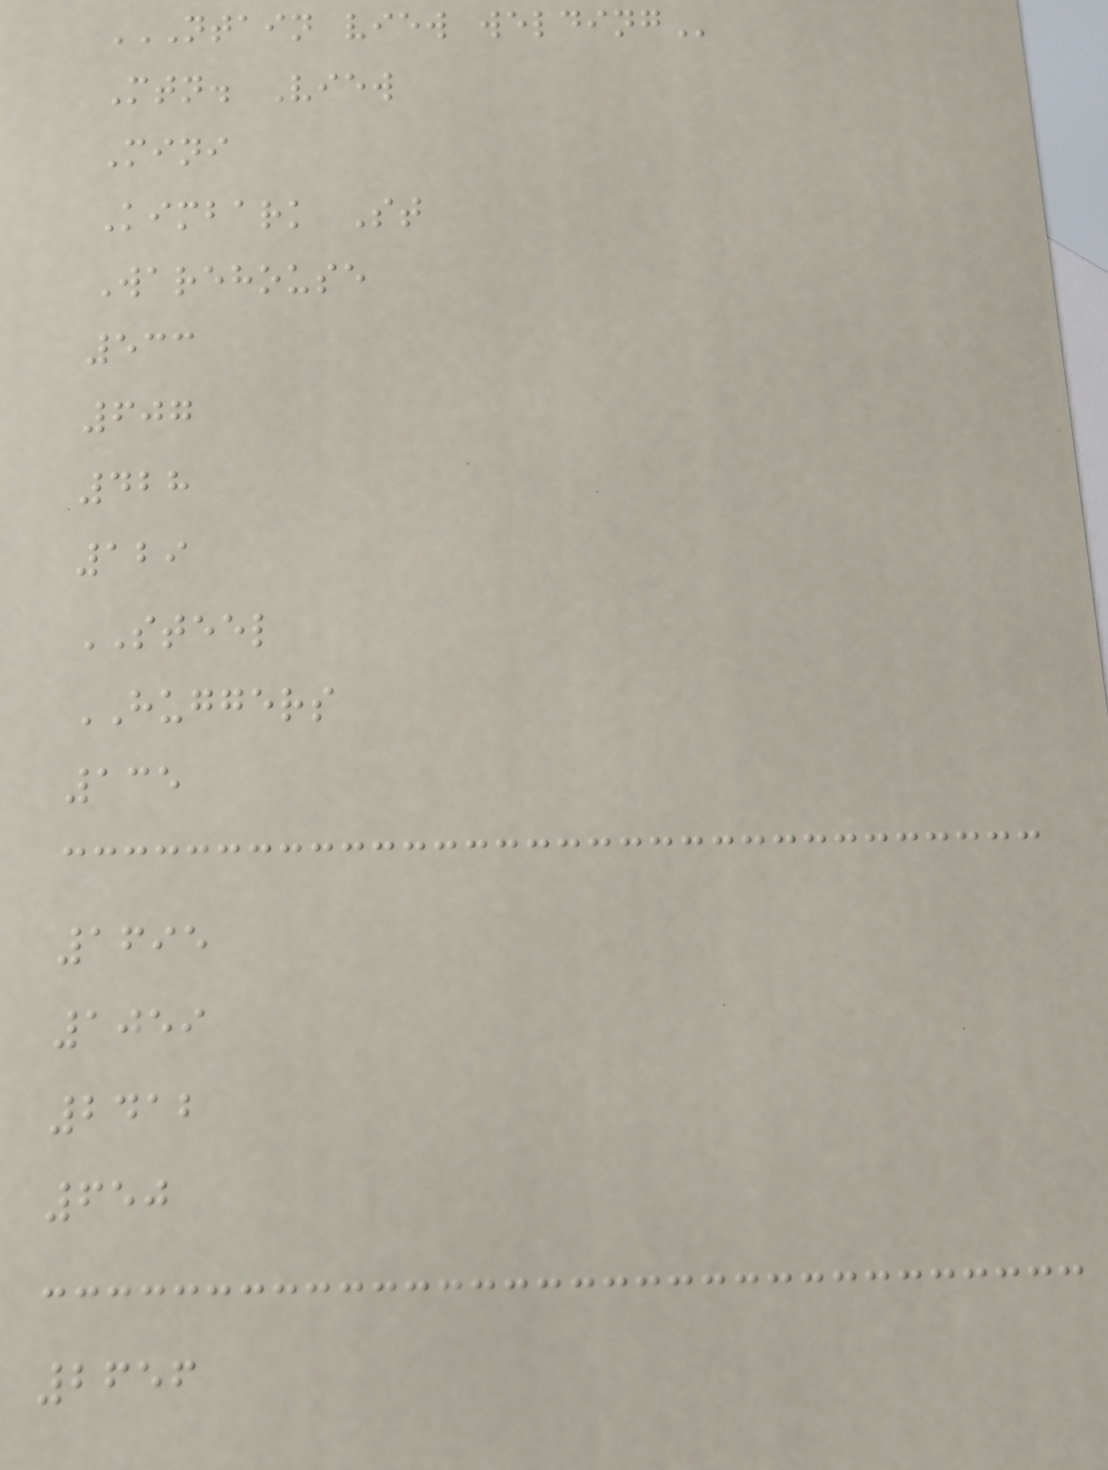NTAIN VIEW WELDING
Mtn. View
Mini
Kimbark St
Warehouse
533
607
428
129
STEEL
HUGGERS
135
1695
1059
2412
650
2656
